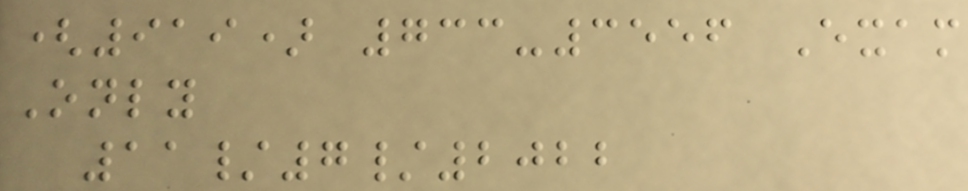(919) 733-3556 Exam
Only
11/7/2022
